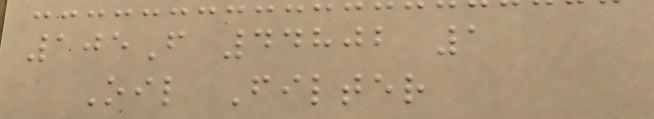105F 44802 1
Oil Filter
